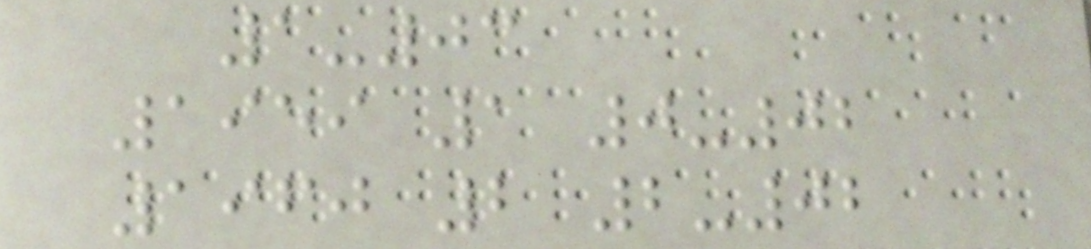1-03
1959 1 0-02
1960 2 2-02
